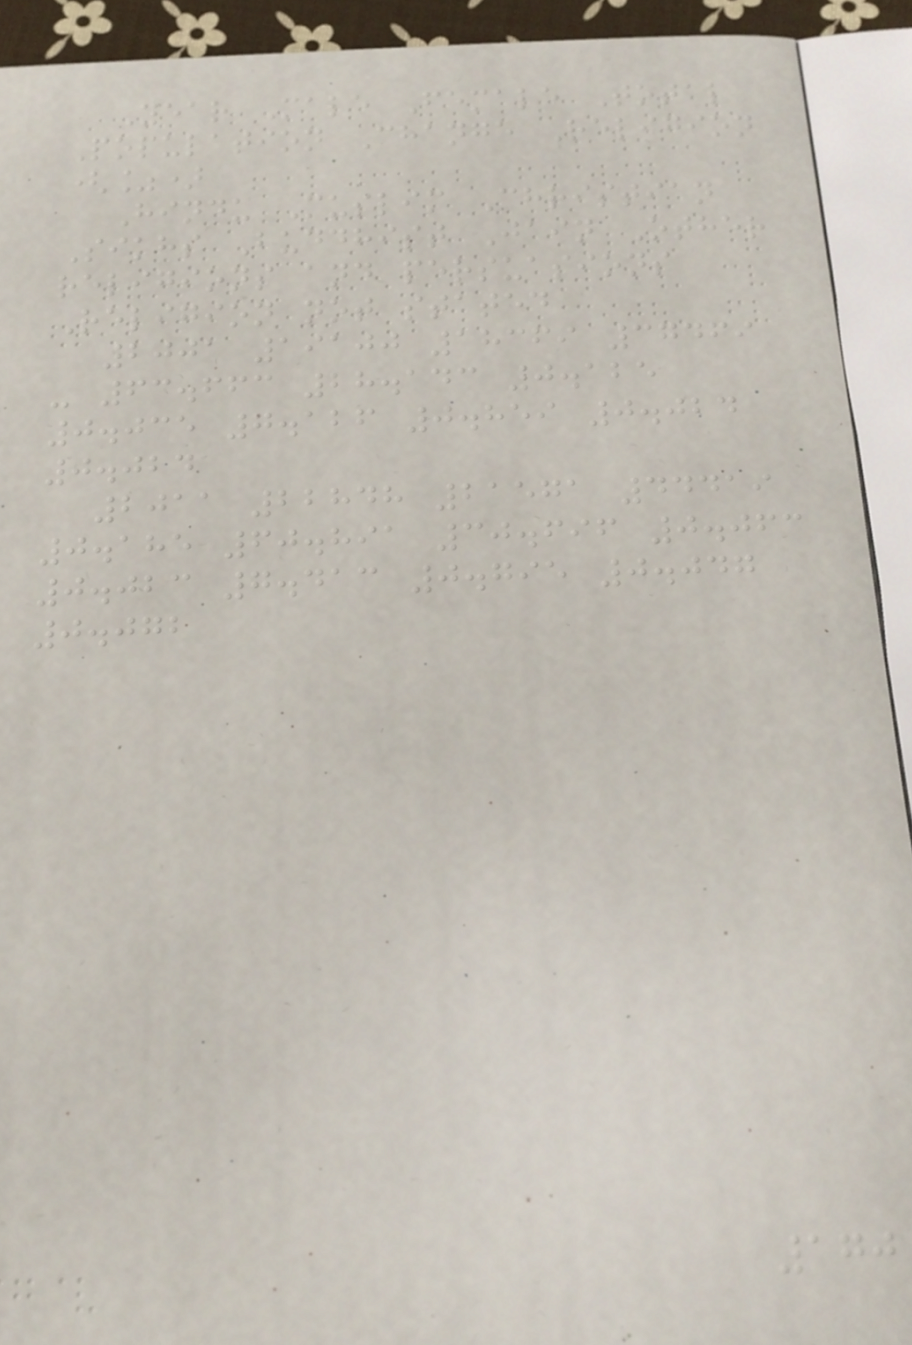Year Male Female Total
Population Change Religion
(%)
Hindu Muslim Christian
Sikhs Buddhist Jain Other
religions and persuasions
Religion not stated
2001 19100 18369 37469
- 63.663 28.143 0.125
0.035 7.126 0.859 0.024
0.024
2011 22848 21571 44419
0.185 60.891 30.696 0.063
0.023 7.413 0.795 0.047
0.072
170
